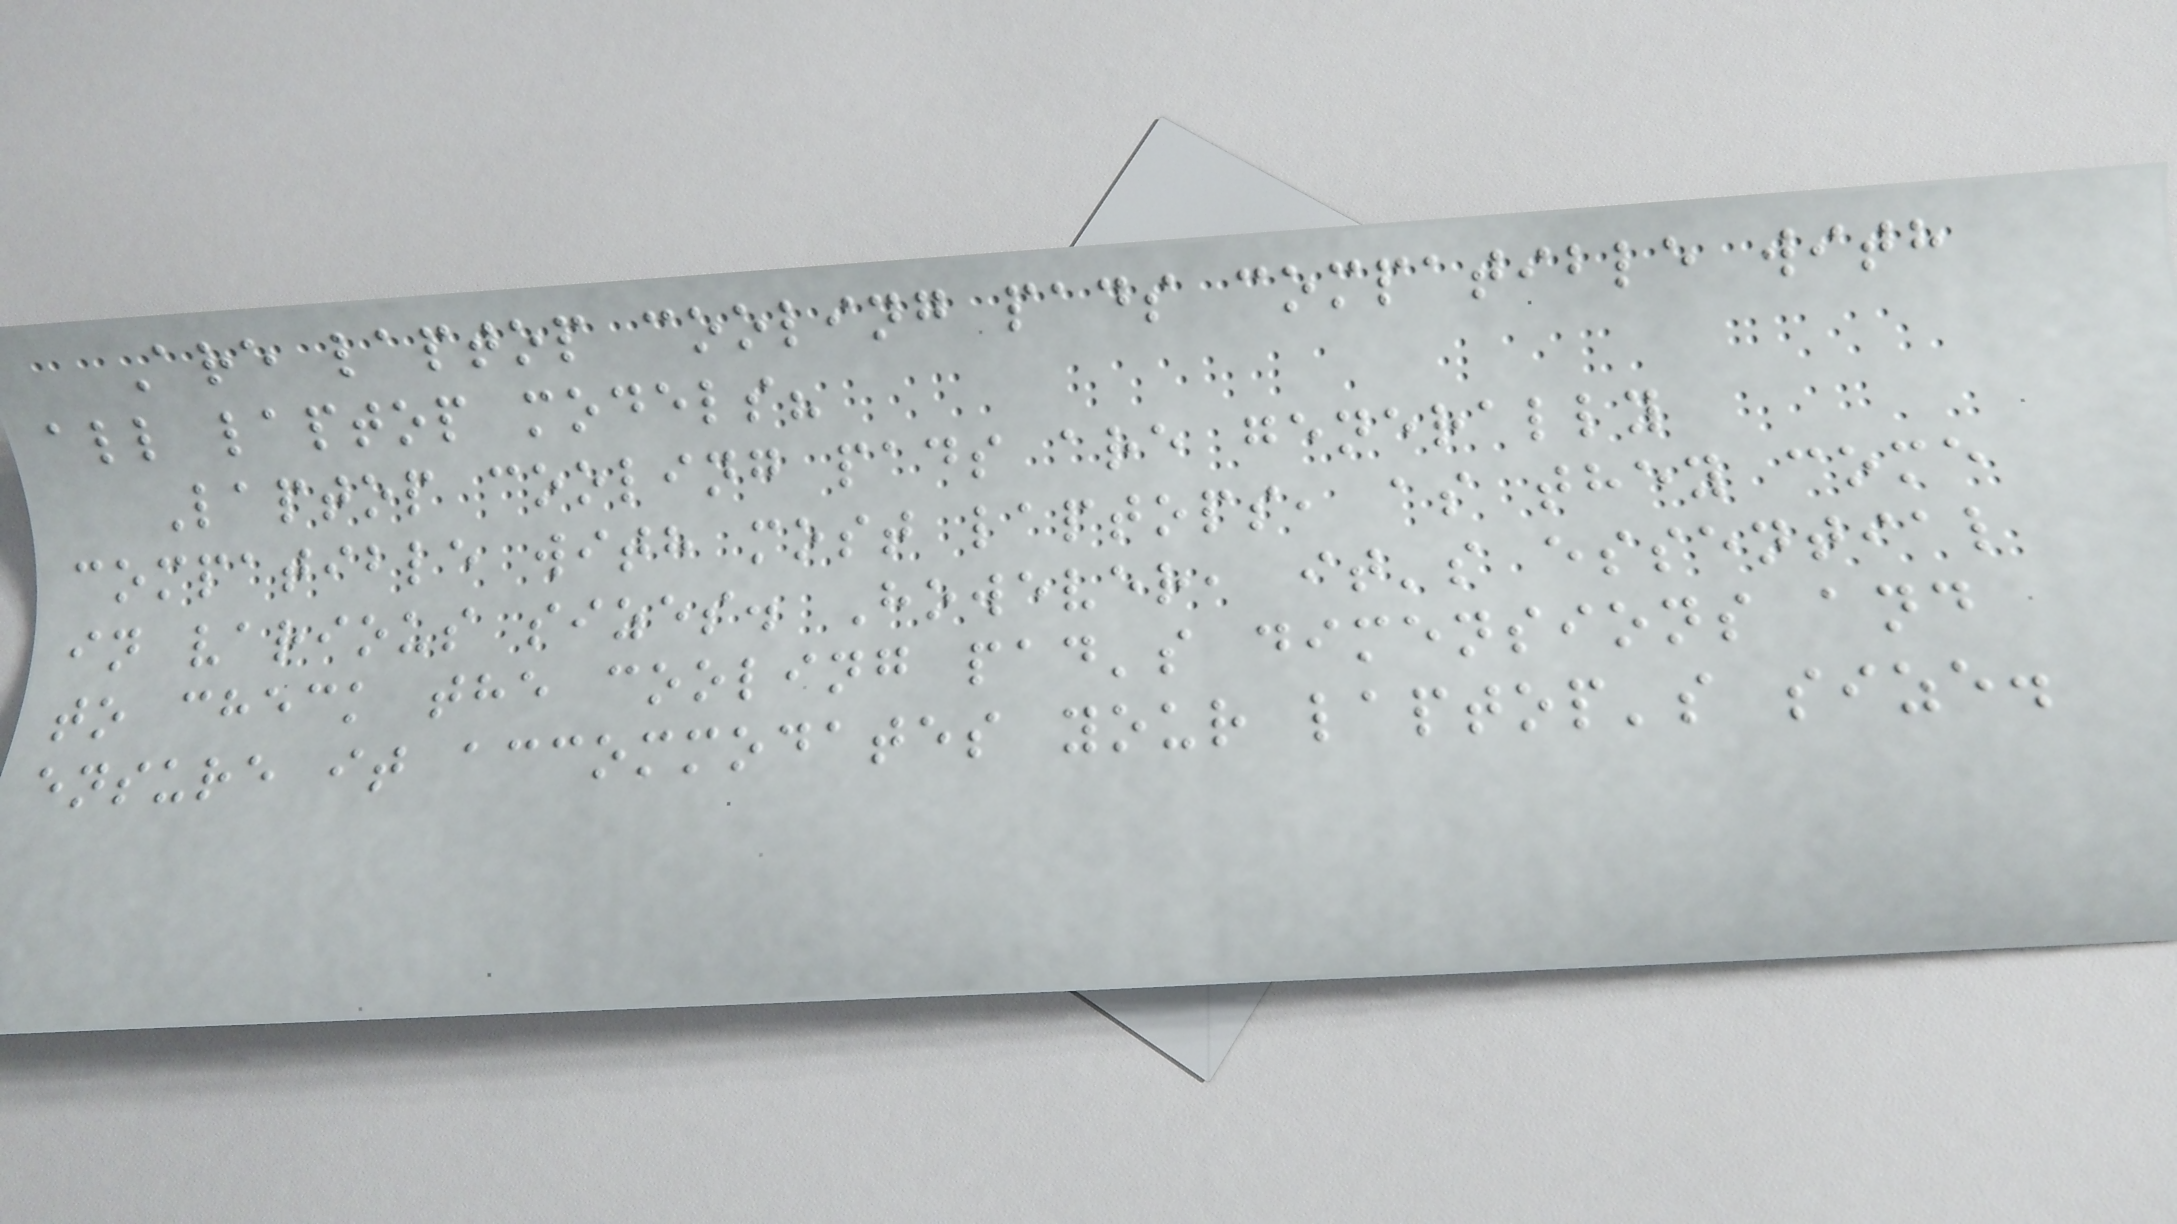Are laptop cooling pads compatible with
all laptop models?
Laptop cooling pads are generally
compatible with most laptops, as they come
in various sizes. However, it's essential
to check the cooling pad's dimensions and
ensure it accommodates your laptop's size.
